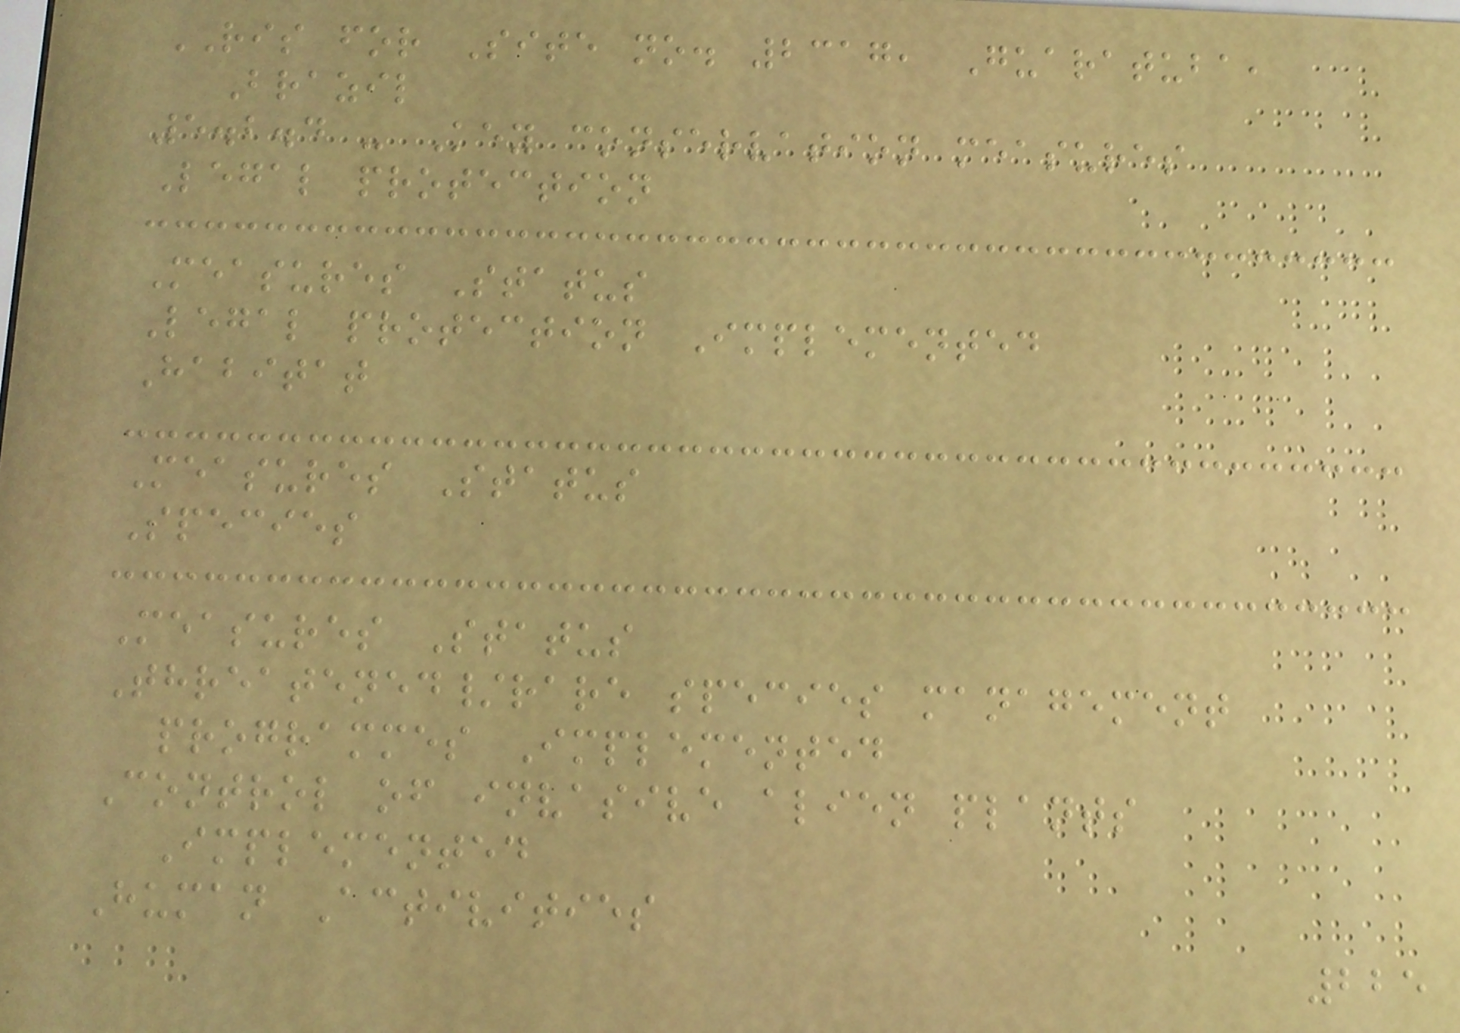RIS for Site no. 2317, Guaratuba,
Brazil
5.2.4 - Key conservation measures
Legal protection
Measures Status
Legal protection Implemented
Habitat
Measures Status
Species
Measures Status
Threatened/rare species management
programmes Implemented
Control of invasive alien plants
Implemented
Human Activities
225
